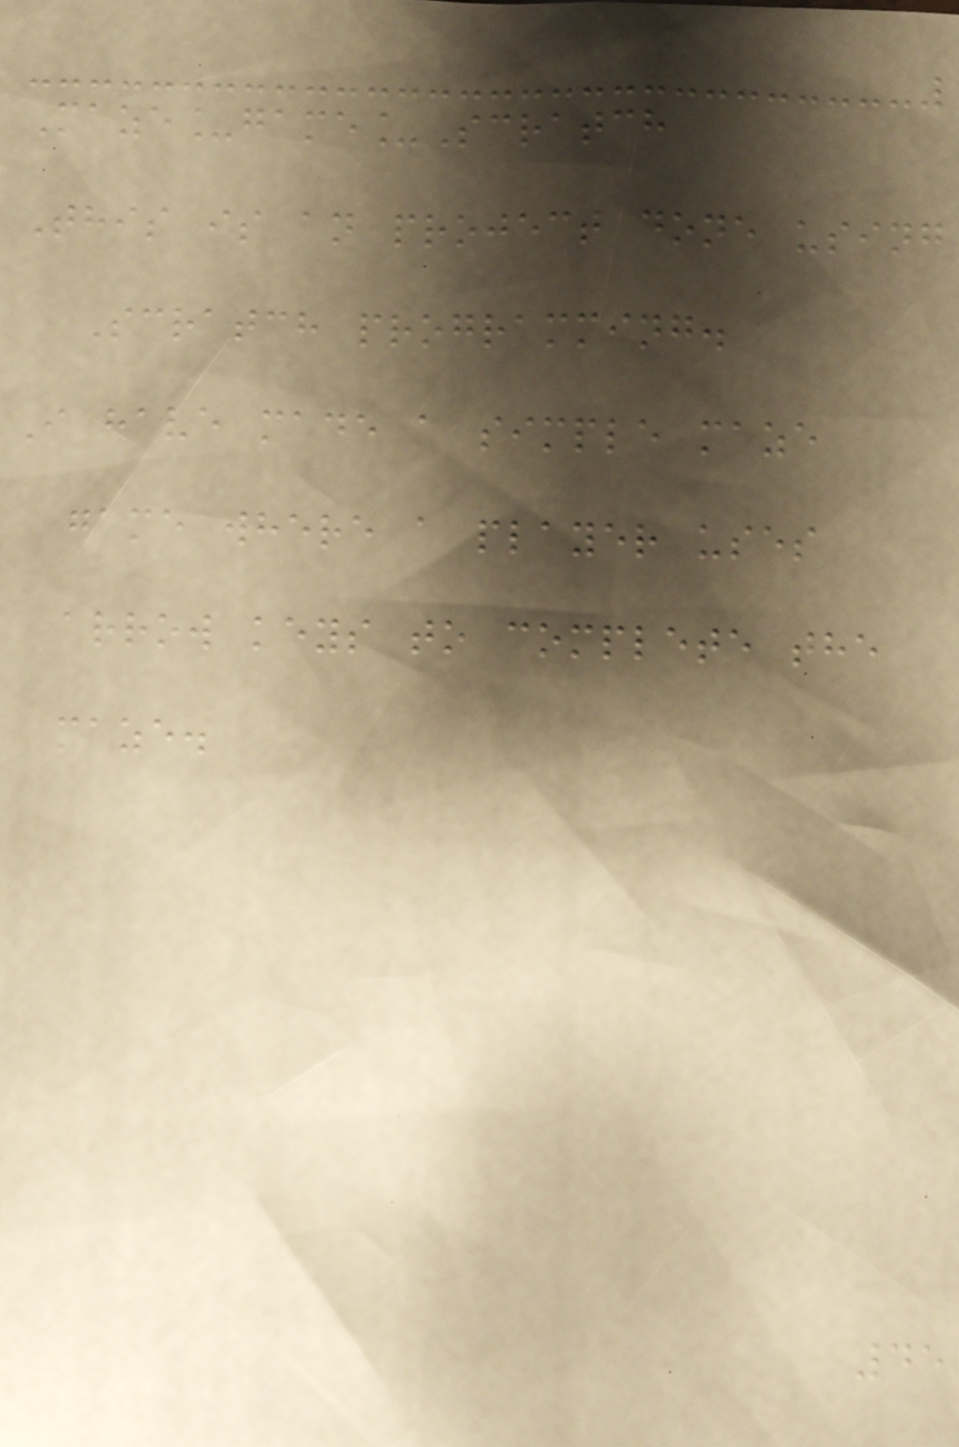Maze_game_Scratch
This is an project done using
Scratch programming.
I have made a simple maze
game where a player uses
arrow keys to complete the
maze.
45
